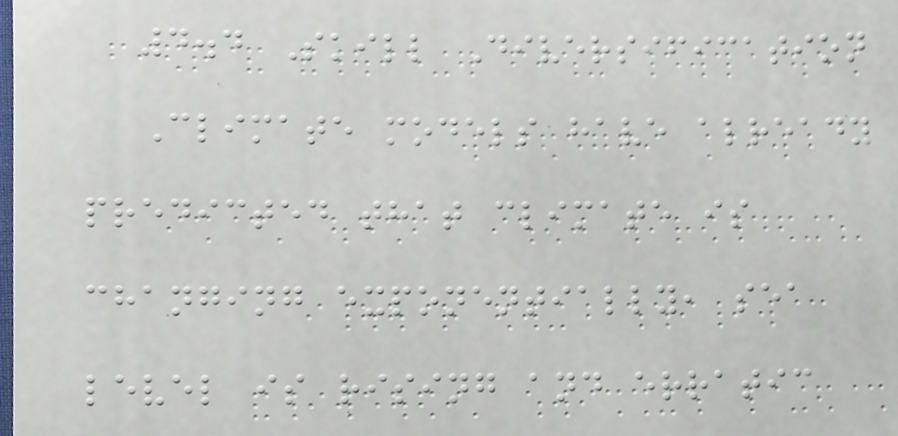4.4 Skill Diversification
Climate models have already
predicted that climate is
changing exponentially, sea
level is rising and erratic
